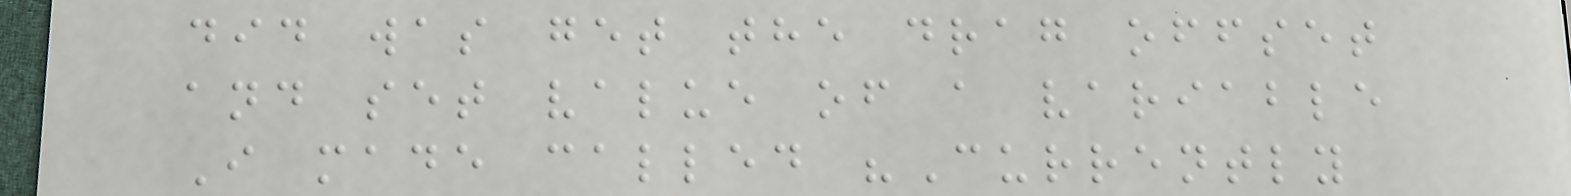did was get the drag offset
and set value of a variable
I made called "Currently
